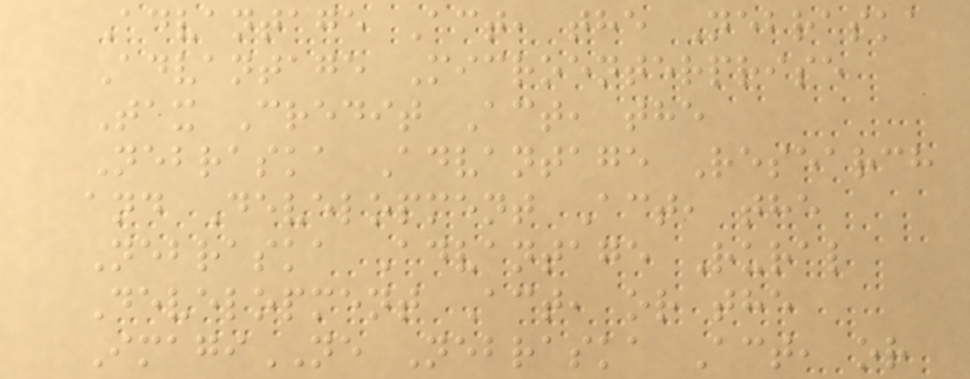Advantage Act, the Nebraska
Advantage Microenterprise
Tax Credit Act, the
Nebraska Advantage Research
and Development Act, the
Nebraska Advantage Rural
Development Act, or the
ImagiNE Nebraska Act, or
